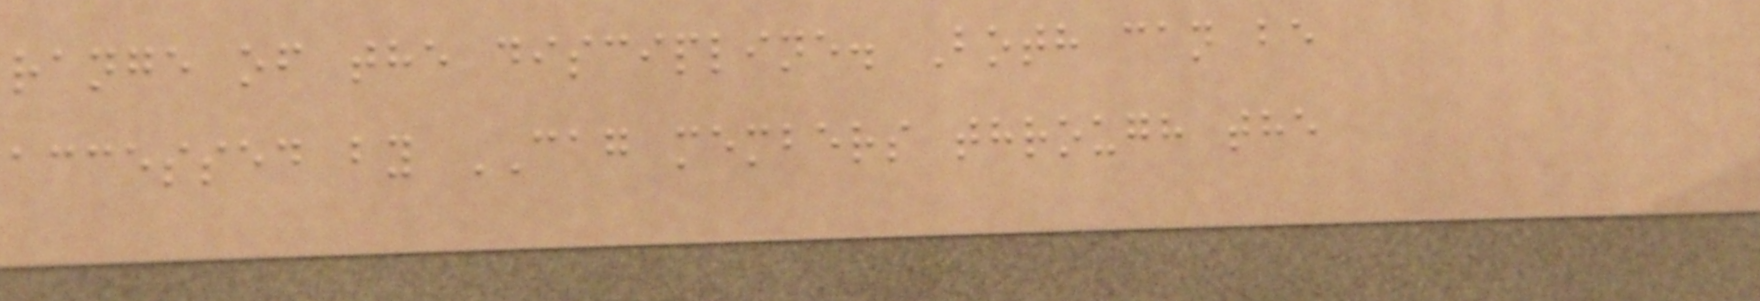range of the discipline. Both can be
accessed by CAG members through the
